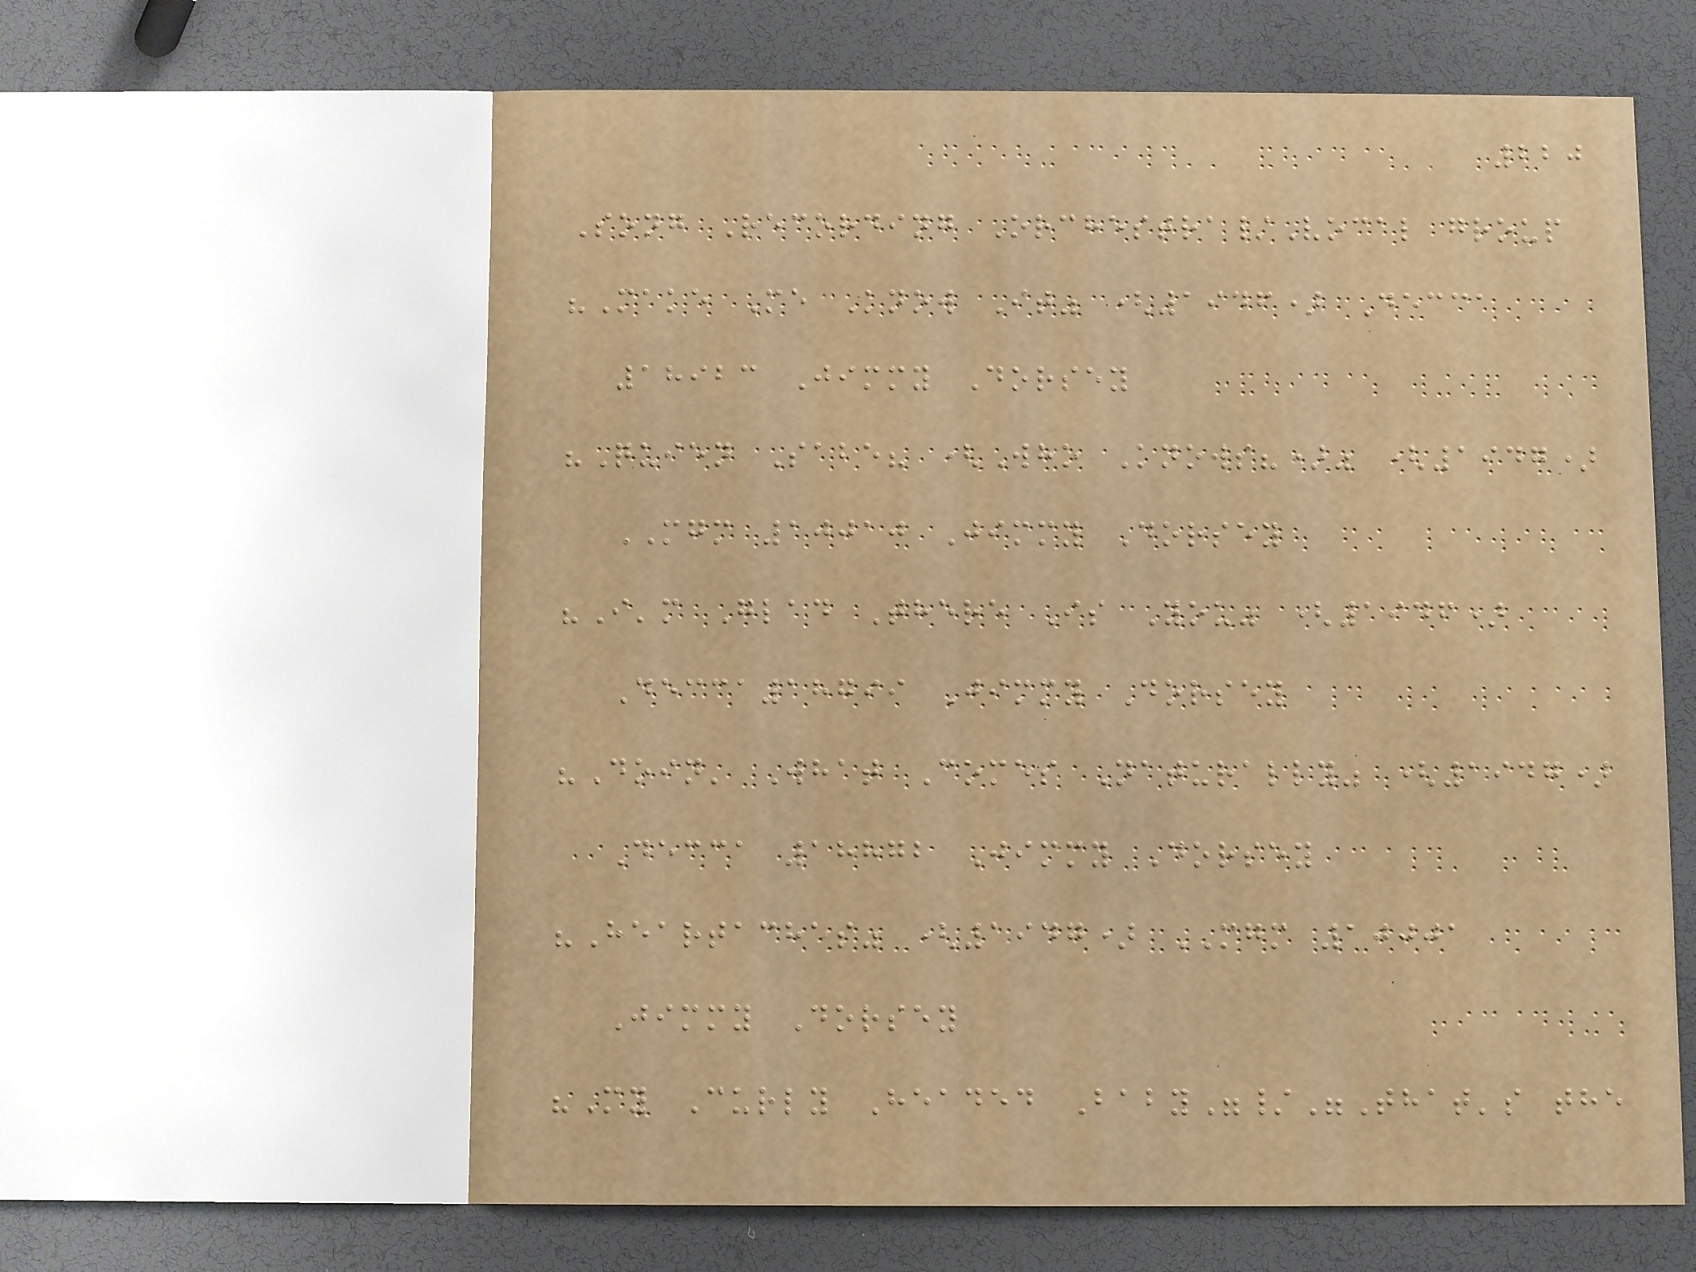220
Song Recording Orchestra/Vocal group
"Make Me Know It" (1946) Decca
18923 Jimmy Dorsey
"Quien Sabe? (Who Knows?)" (1947)
MGM 10010 Jimmy Dorsey
"I'm Glad There Is You" (1946)
Decca18799 Jimmy Dorsey
"Doin' What Comes Naturally" (1947)
Decca 18872 Jimmy Dorsey
"Heartaches" (1947) MGM 10001
Jimmy Dorsey
"My Curly Headed Baby"/"That's the
